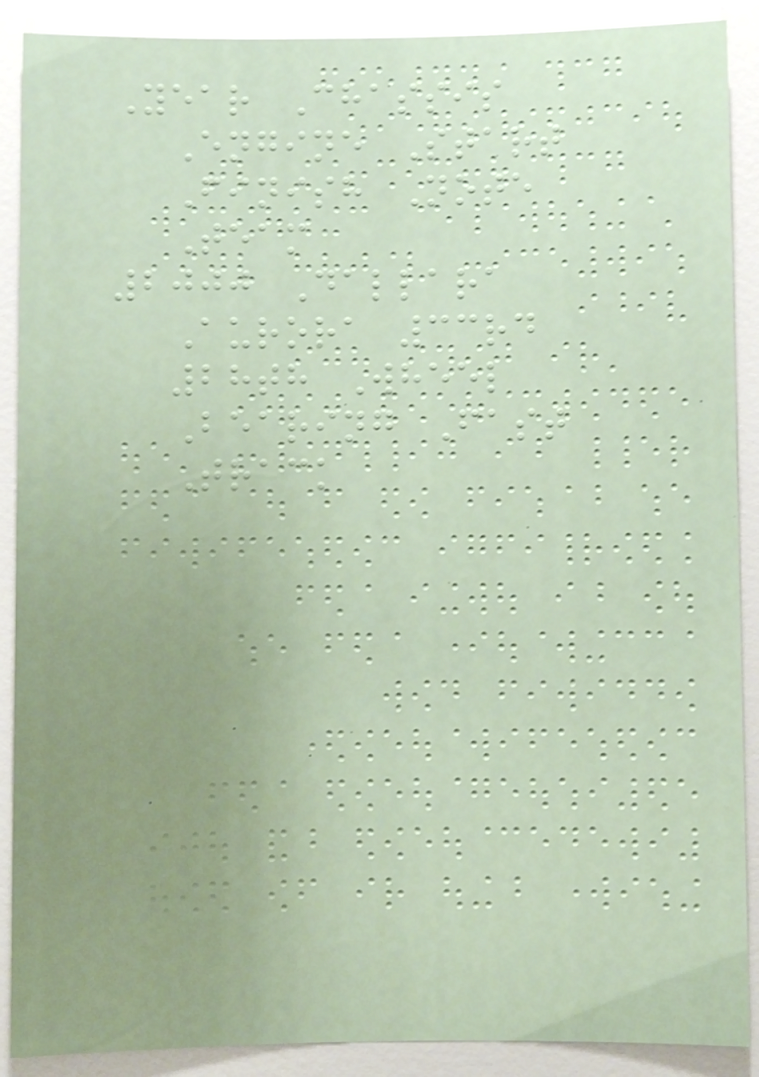Year Chassis
Engine Start
Finish Note
Team
2000 Dallara
Aurora 33rd
28th Wheel
Bearing Fast
Track
